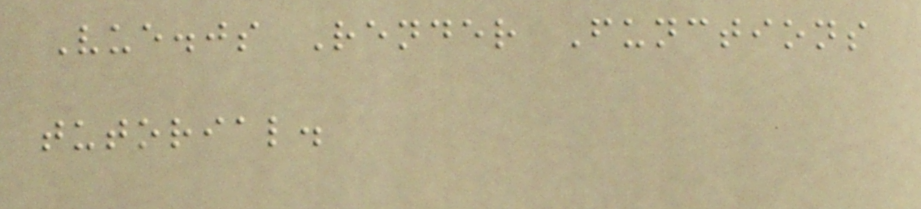Vue.js Render Functions
tutorial.
